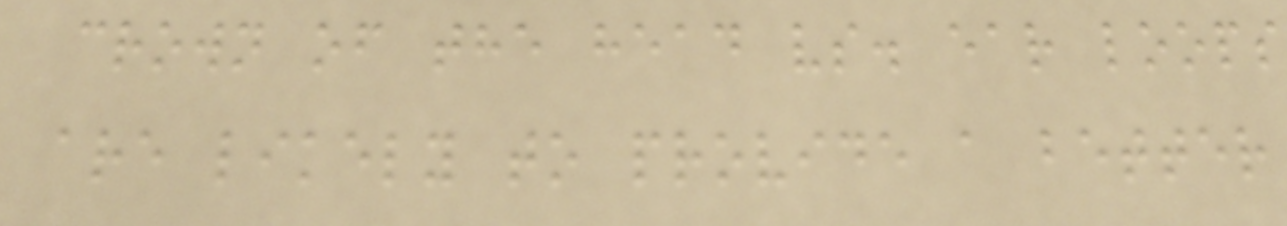crown of the head vs. ear loops
are likely to provide a better
